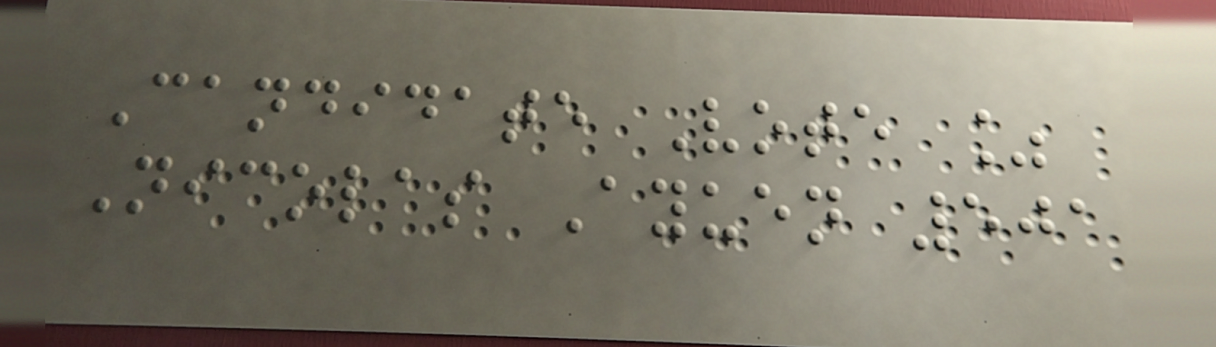Candidate Vote %
Nicolas Ayuen 501
